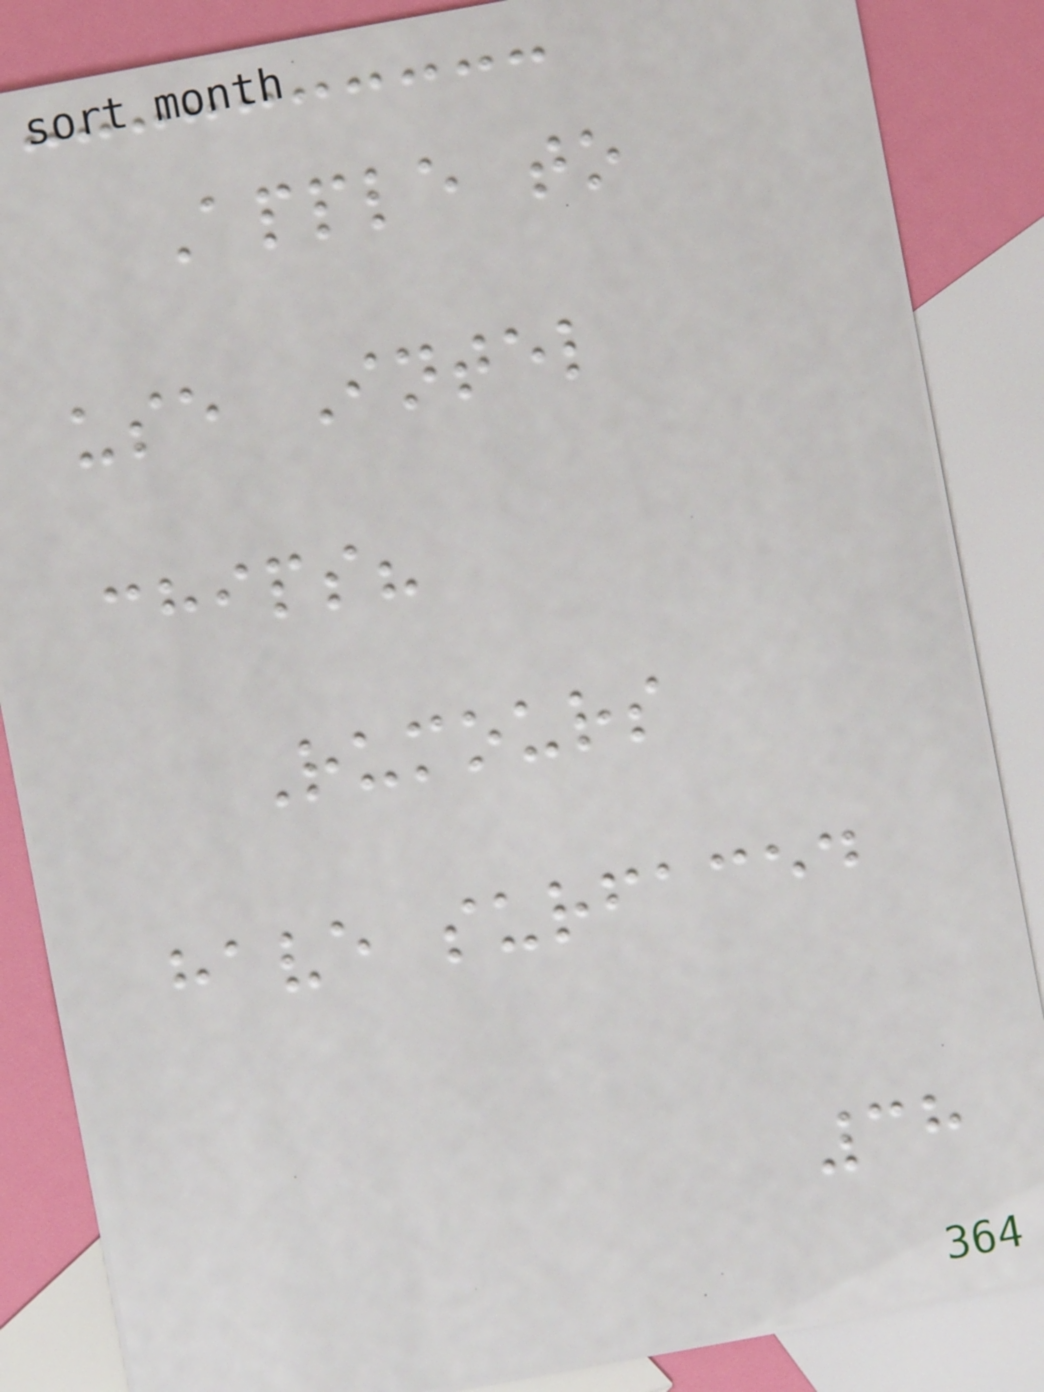Apple to
use Intel
chips?
Rumours
have surfaced
38
